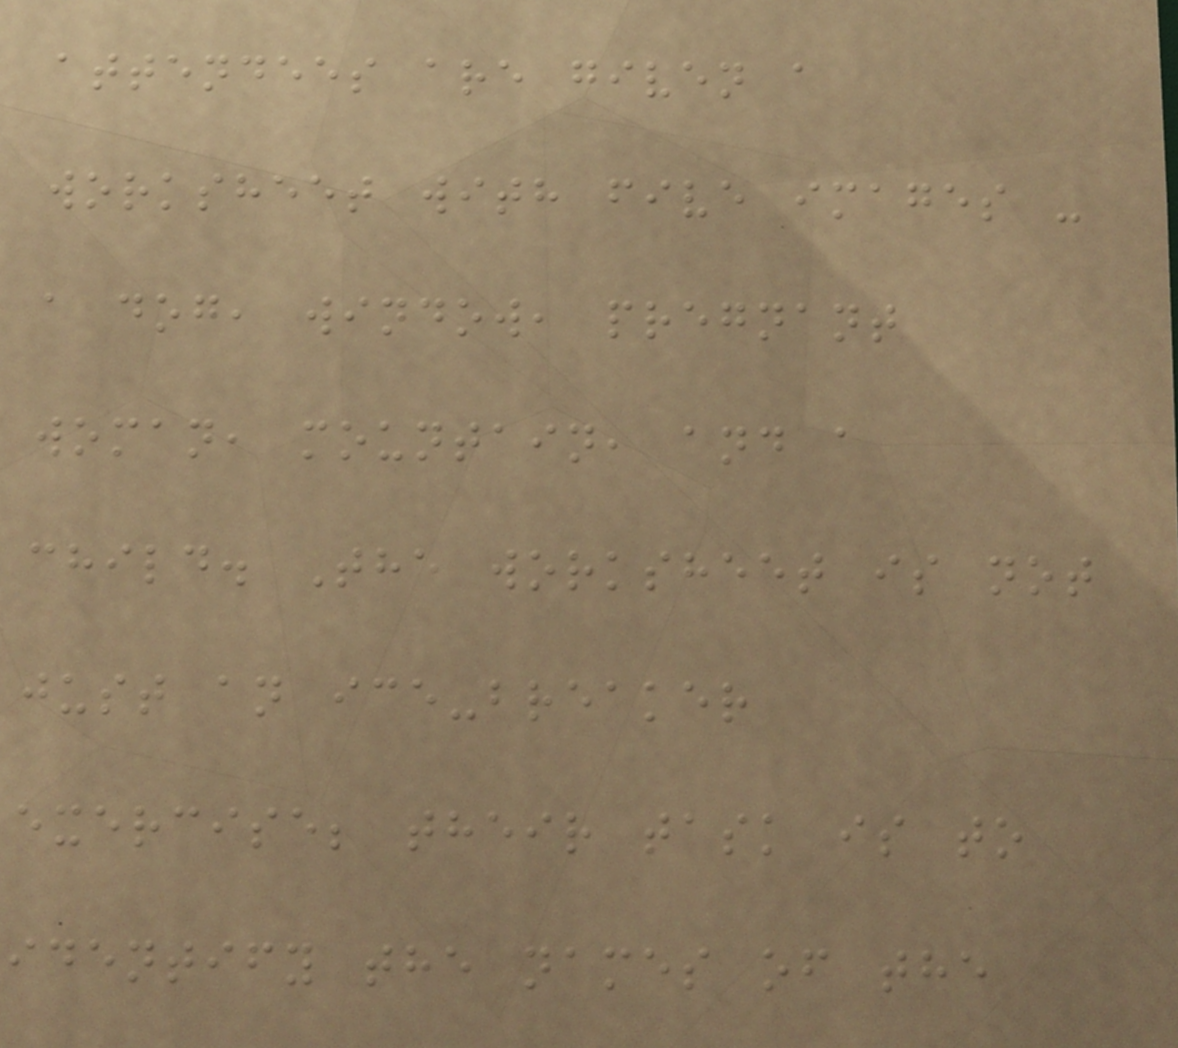attendees are given a
worksheet with five images -
a dog, window, pregnant
woman, mountain, and a
child. The worksheet is not
just an ice-breaker
exercise; their task is to
identify the names of the
